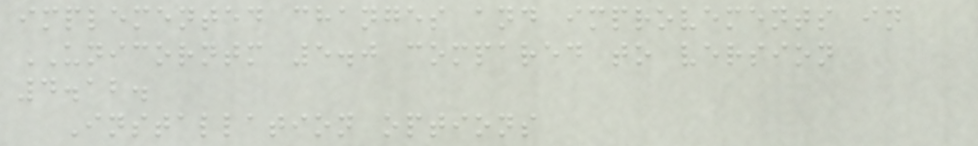implemented changes and improvements in
UNICORNTM 5.0 compared to version
4.12.
Installation options
